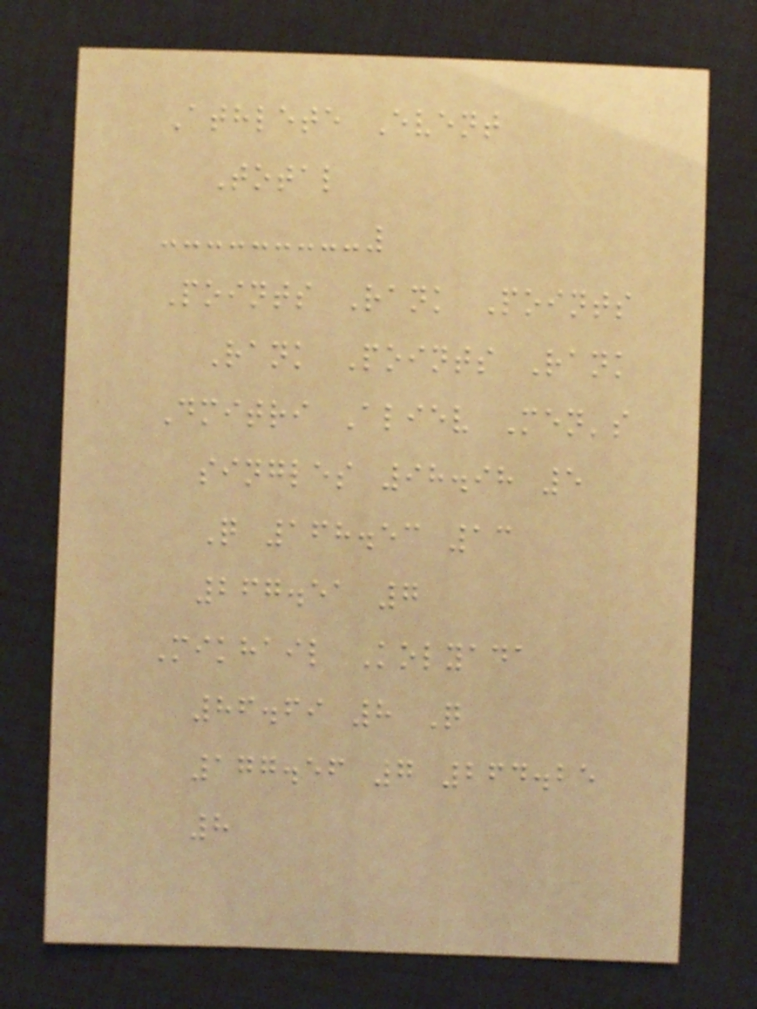Athlete Event
Total
Points Rank Points
Rank Points Rank
Dmitri Aliev Men's
singles 98.98 5
Q 168.53 13
267.51 7
Mikhail Kolyada
86.69 8 Q
177.56 7 264.25
8
